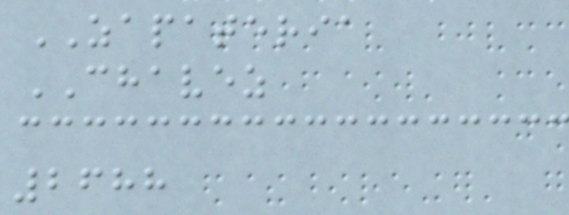ZAPATERIA
CHAVEZ
2688
